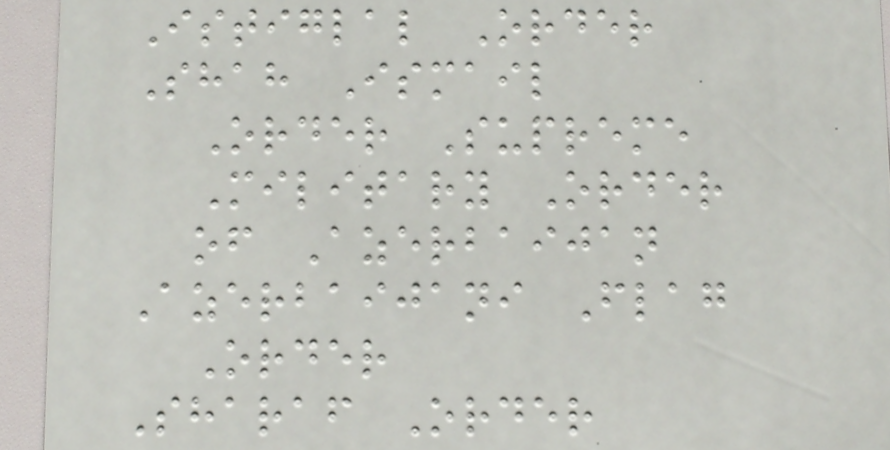Istiglal Order
Shah Ismail
Order Supreme
Military Order
of Azerbaijan
Azerbaijani Flag
Order
Sharaf Order
